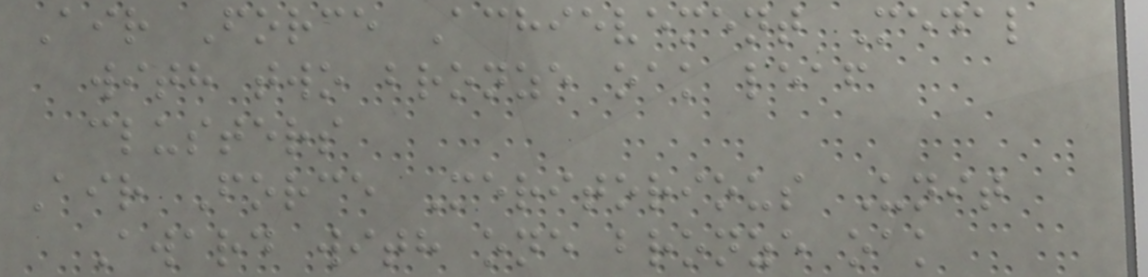Air Force Achievement Medal
with two bronze oak leaf
clusters
Air Force Meritorious Unit
Award with one bronze oak
